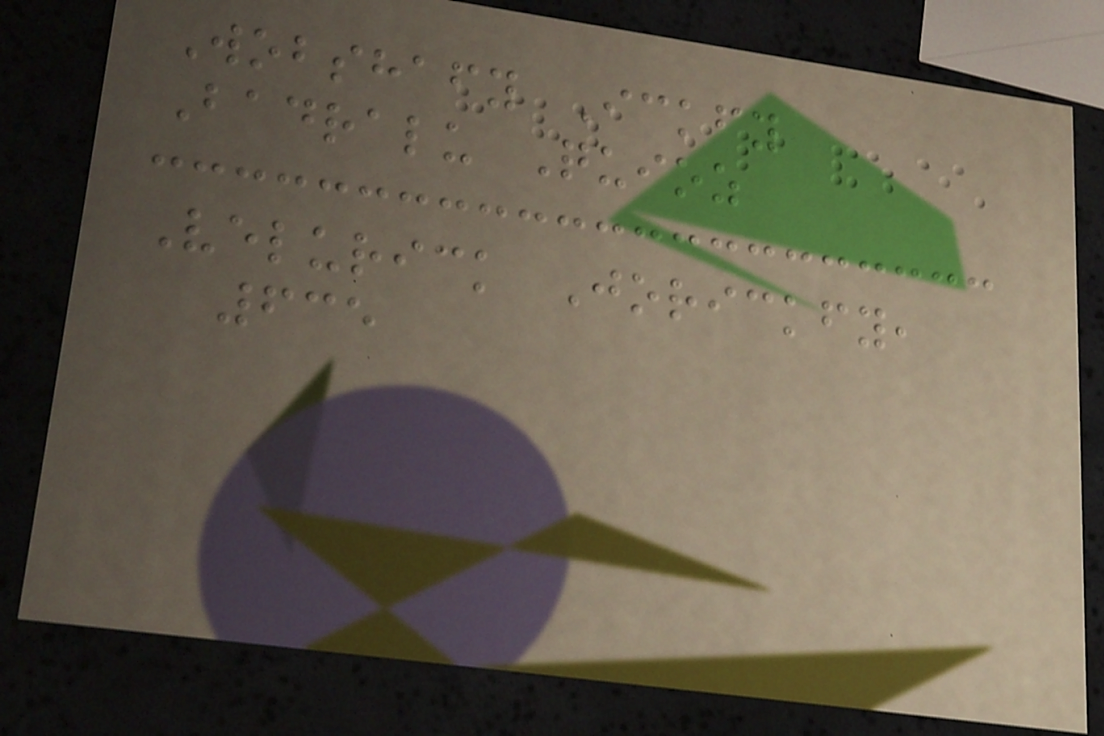Wobshafy Ickfy
Badralu Quioz
Velurick Jorickfy,
635
